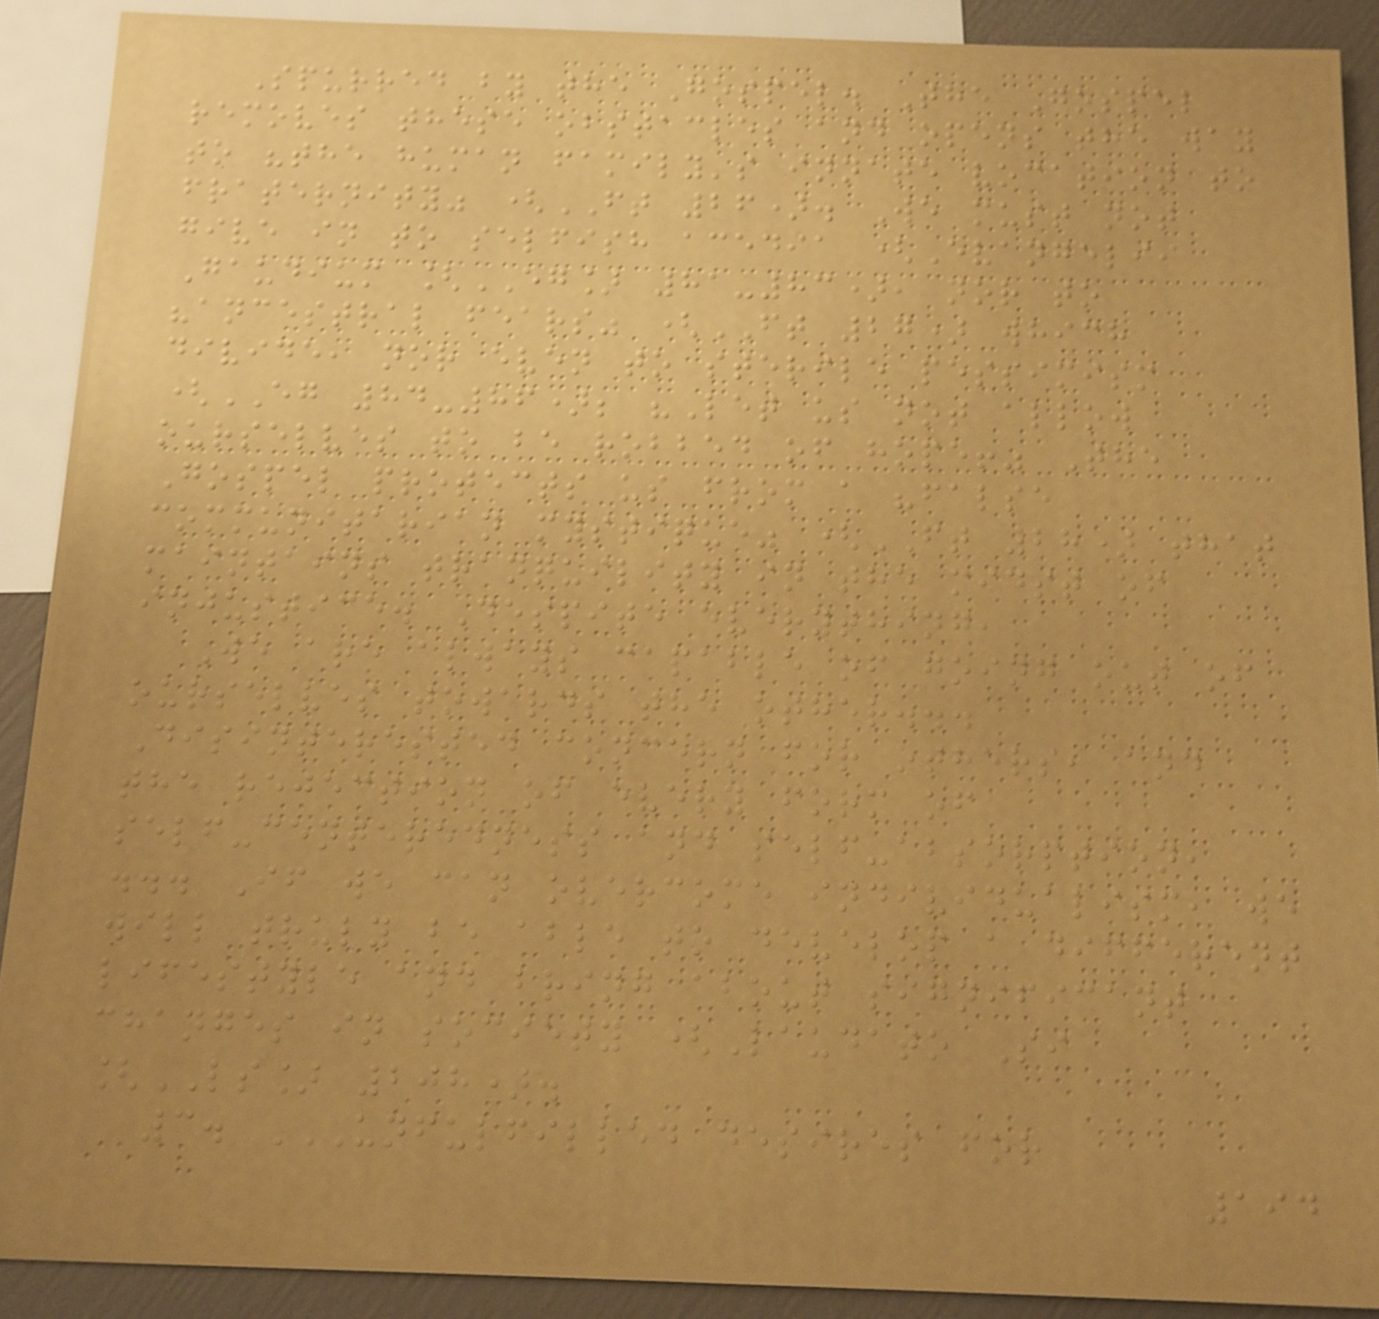Spurred by the Gospel. The Gospel
removes these obstacles and opens the way
to "the human family's innate vocation to
fraternity" (FT 26). We must not
give in to selfish acedia (Evangelii
Gaudium [EG] 81-83), nor to
"ancestral fears" (FT 27) which
divide, nor even to sterile pessimism
(EG 84-86); "Let us not allow
ourselves to be robbed of hope!" The
Gospel protects us from a "false
communitarian mystique" (FT 28) that
maintains tranquility in the midst of
injustice. Despite everything,
We are always capable of going out of
ourselves towards the other...
Disinterested concern for others, and
the rejection of every form of
self-centeredness and self-absorption,
... If we can overcome individualism, we
will truly be able to develop a different
lifestyle and bring about significant
changes in society (Laudato Si
[LS] 208).
3. UNFULFILLED DESIRES FOR
194
